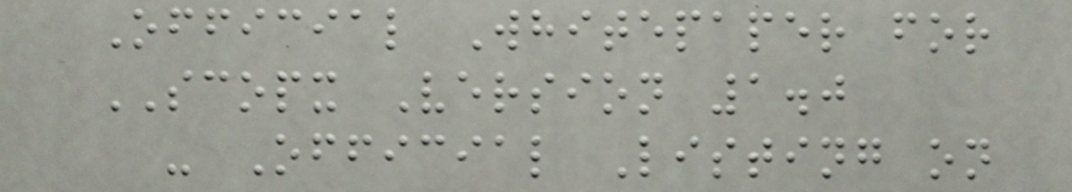Official Whitepaper for
SCOPX Version 1.0
- Official Listing on
